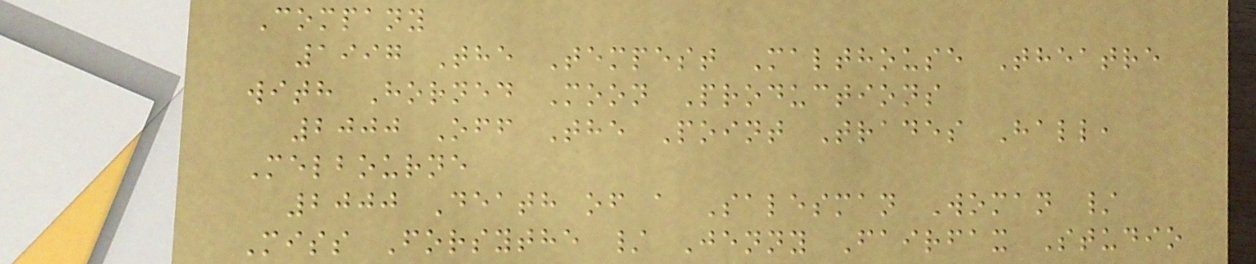Company
1997 The Tempest Malthouse Theatre
with Horned Moon Productions
2000 Off The Point Trades Hall,
Melbourne
2000 Death of a Salesman Woman /
Miss Forsythe / Jenny Fairfax Studio
